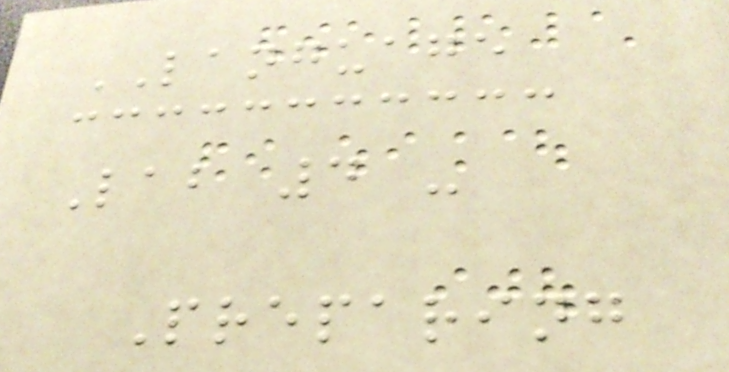LANGUAGE
Lab 4 -
Preparing
